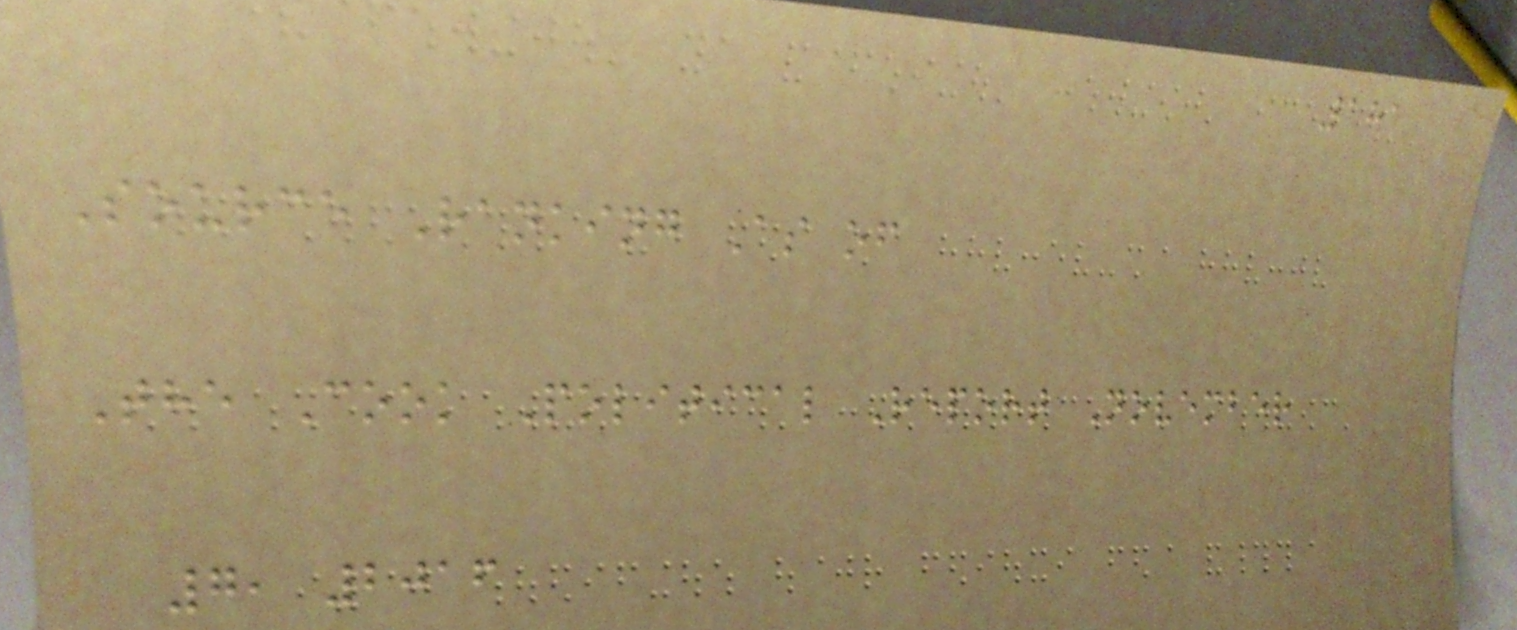181
Source Ranking As of
The Cook Political Report November
7, 2016
